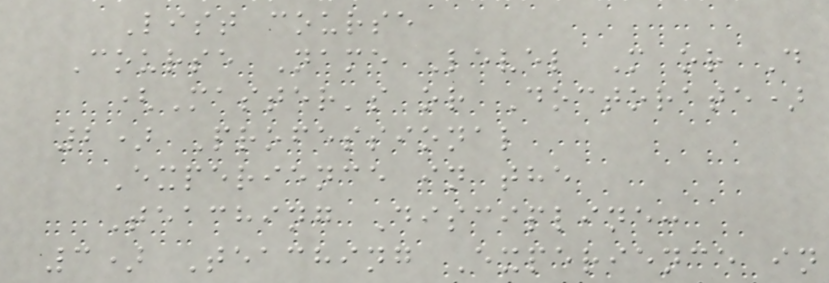List course
Course Name Level M or D
(Master's or Doctorate)
2) Professional
Experience in the
Teaching Discipline:
3) Teaching Experience in
